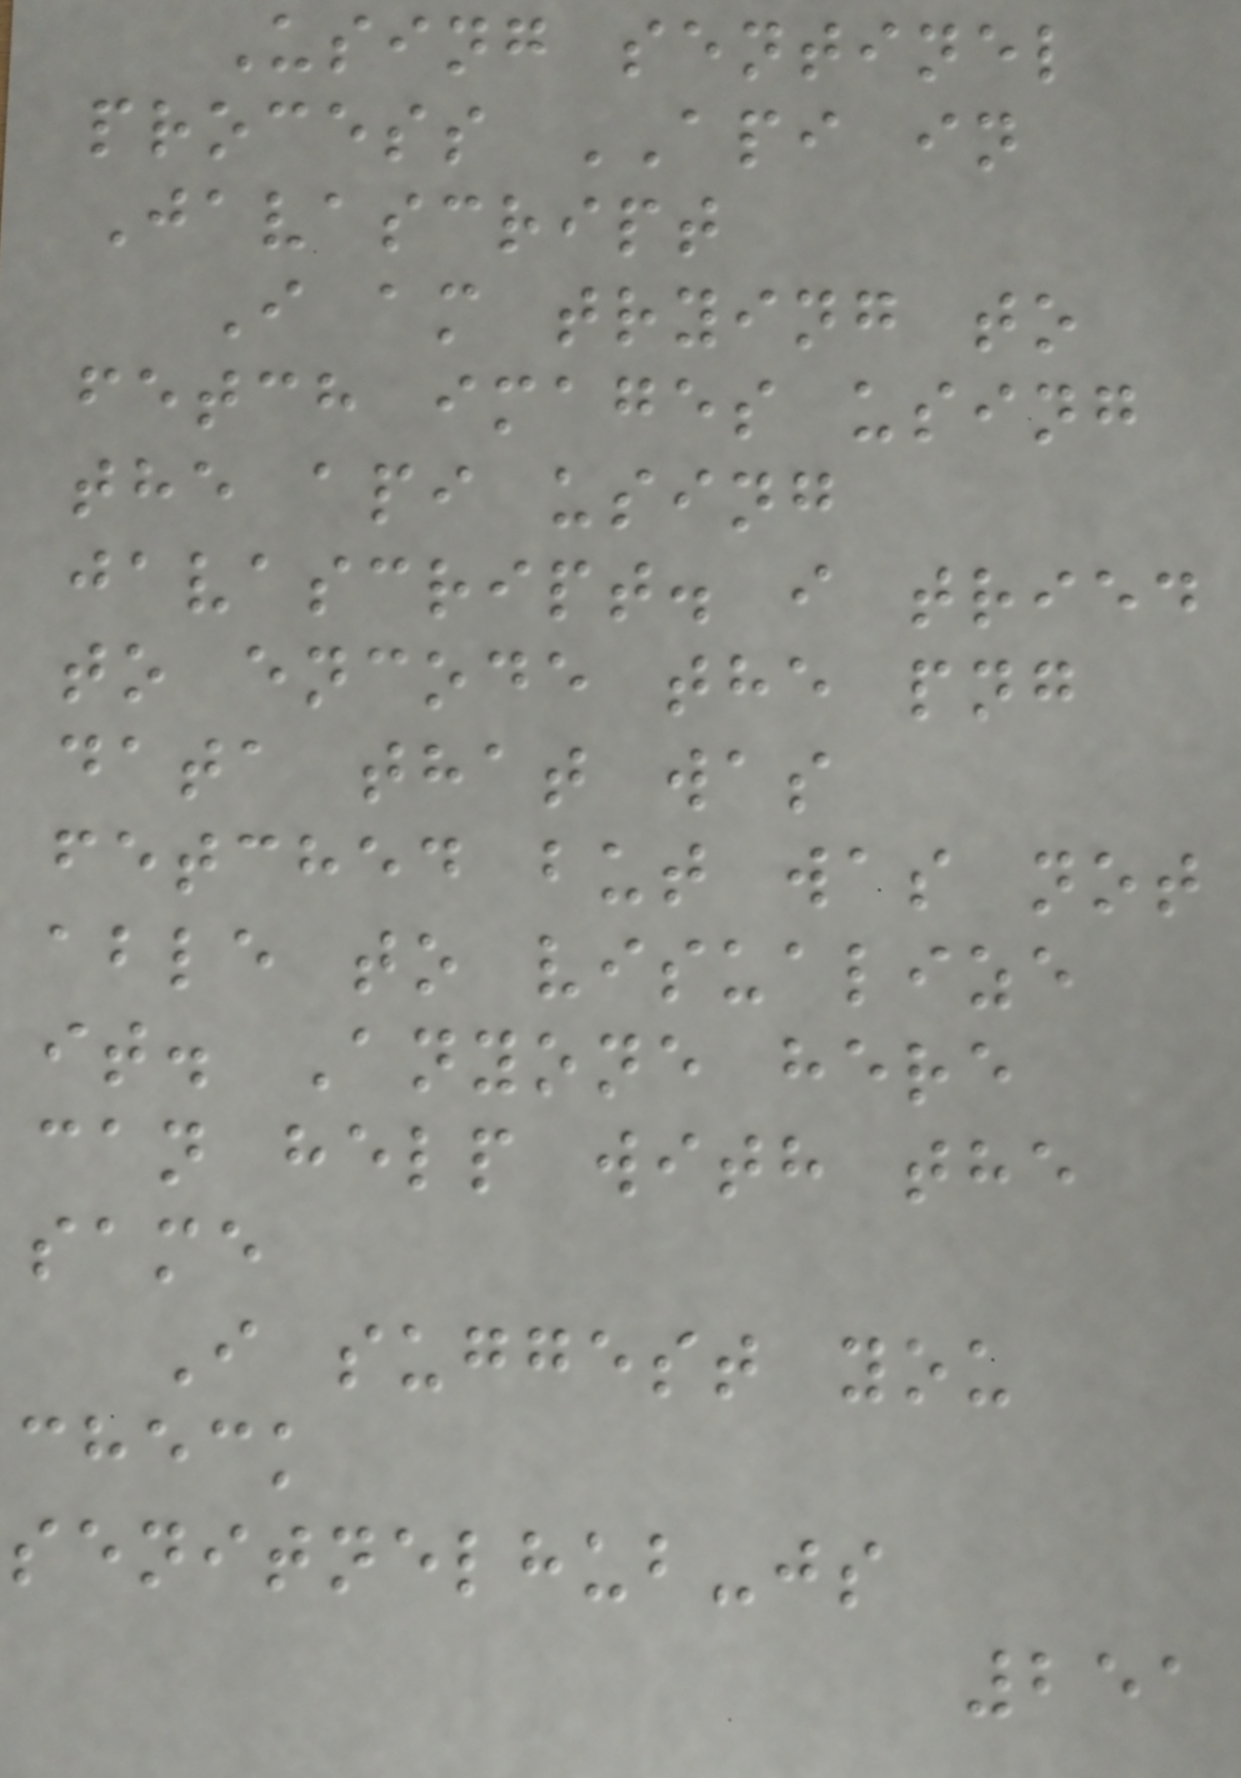Using sentinel
process API in
Javascript
I am trying to
fetch images using
the api using
javascript. i tried
to encode the png
data that was
fetched but was not
able to visualize
it. Anyone here
can help with the
same
I suggest you
check
senitnelhub-js
251
